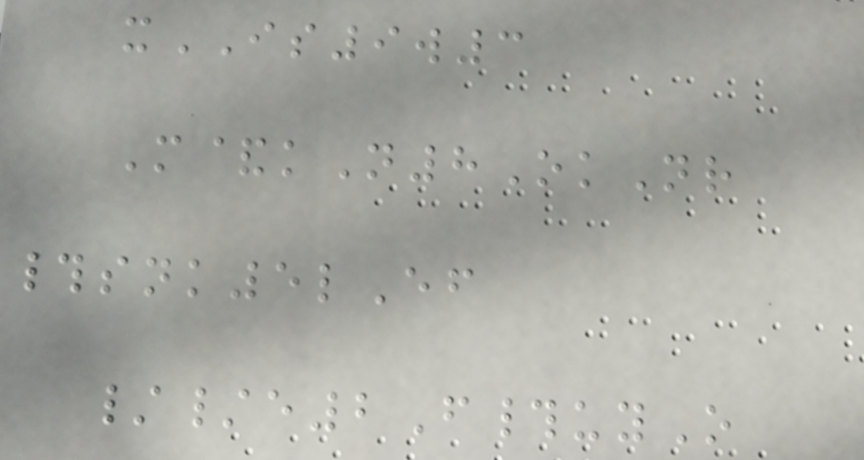xIS9w3
M&kN8OkNr
#snk5lEf
//e2F#uyO
